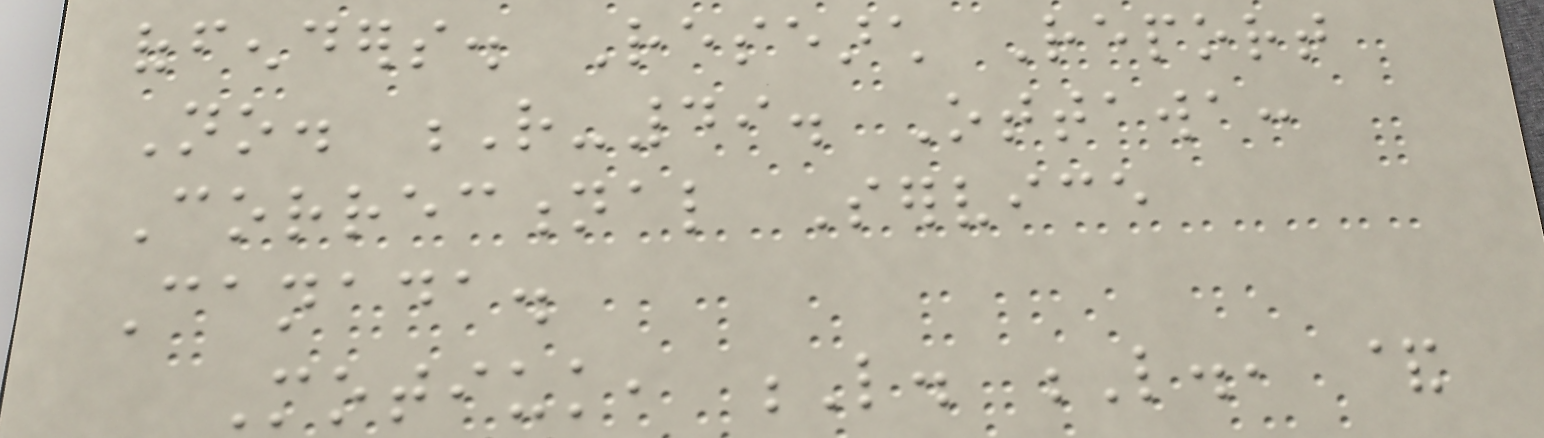offenders. Research Report
No. R-49. Ottawa:
Correctional Service
Canada.
Motiuk, L. L., &
